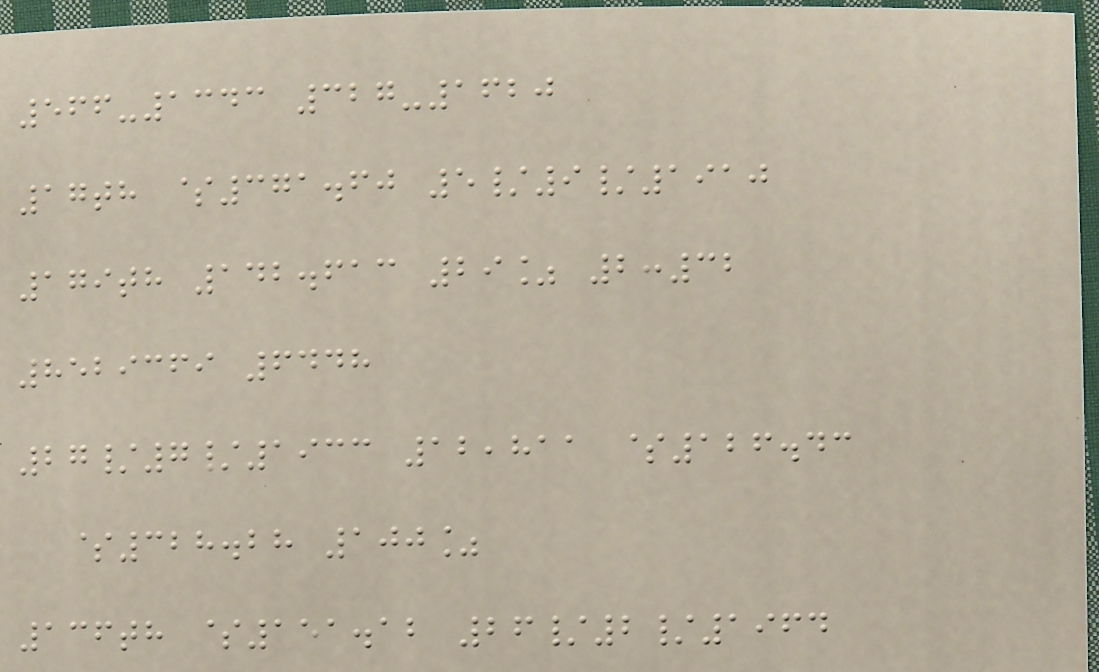566-1343 327-1620
17th $371.60 5/9/1910
179th 142.613 29% 2:32
8529369 6448
27/7/1933 12,811 $126.43
$328.28 100%
136th $151.12 26/2/1964
